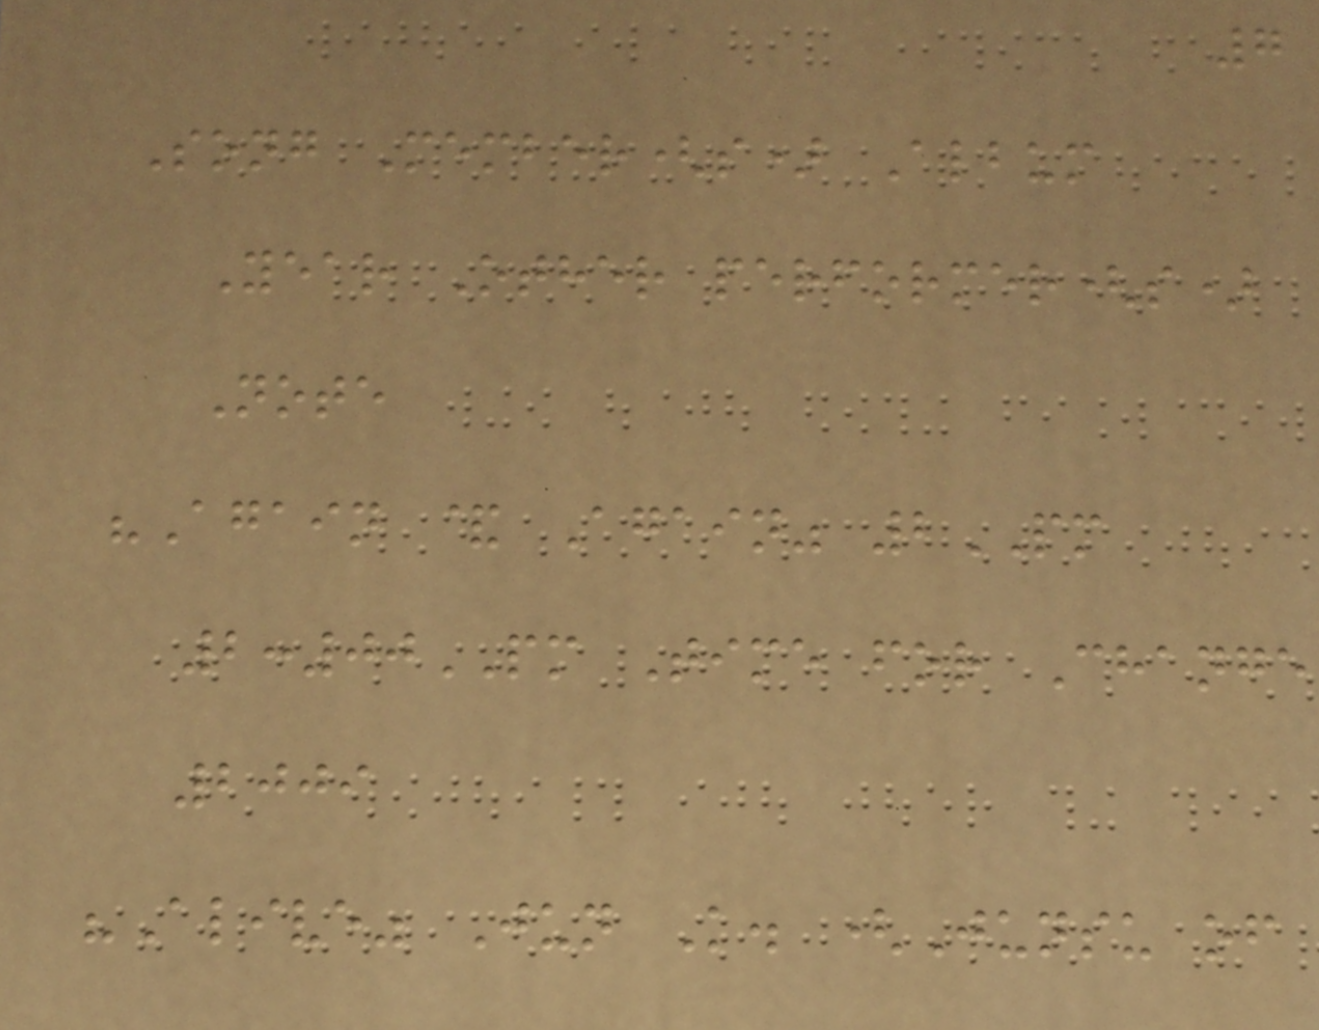7
Song Member(s) Album
Year Other performer(s)
Note
"Again & Again" 2PM
2:00PM Time for Change
2009
"Alive" Jun K. (Junsu of
